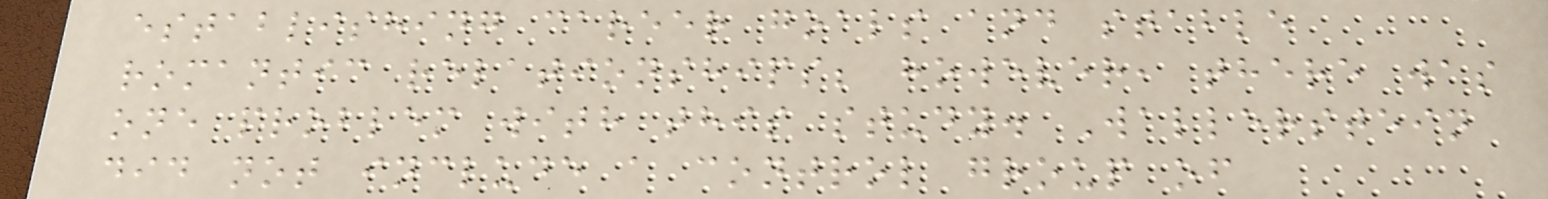establishing career goals and stable
romantic relationships; however, there was
one problem with this study. Wallerstein
did not include a control group of
